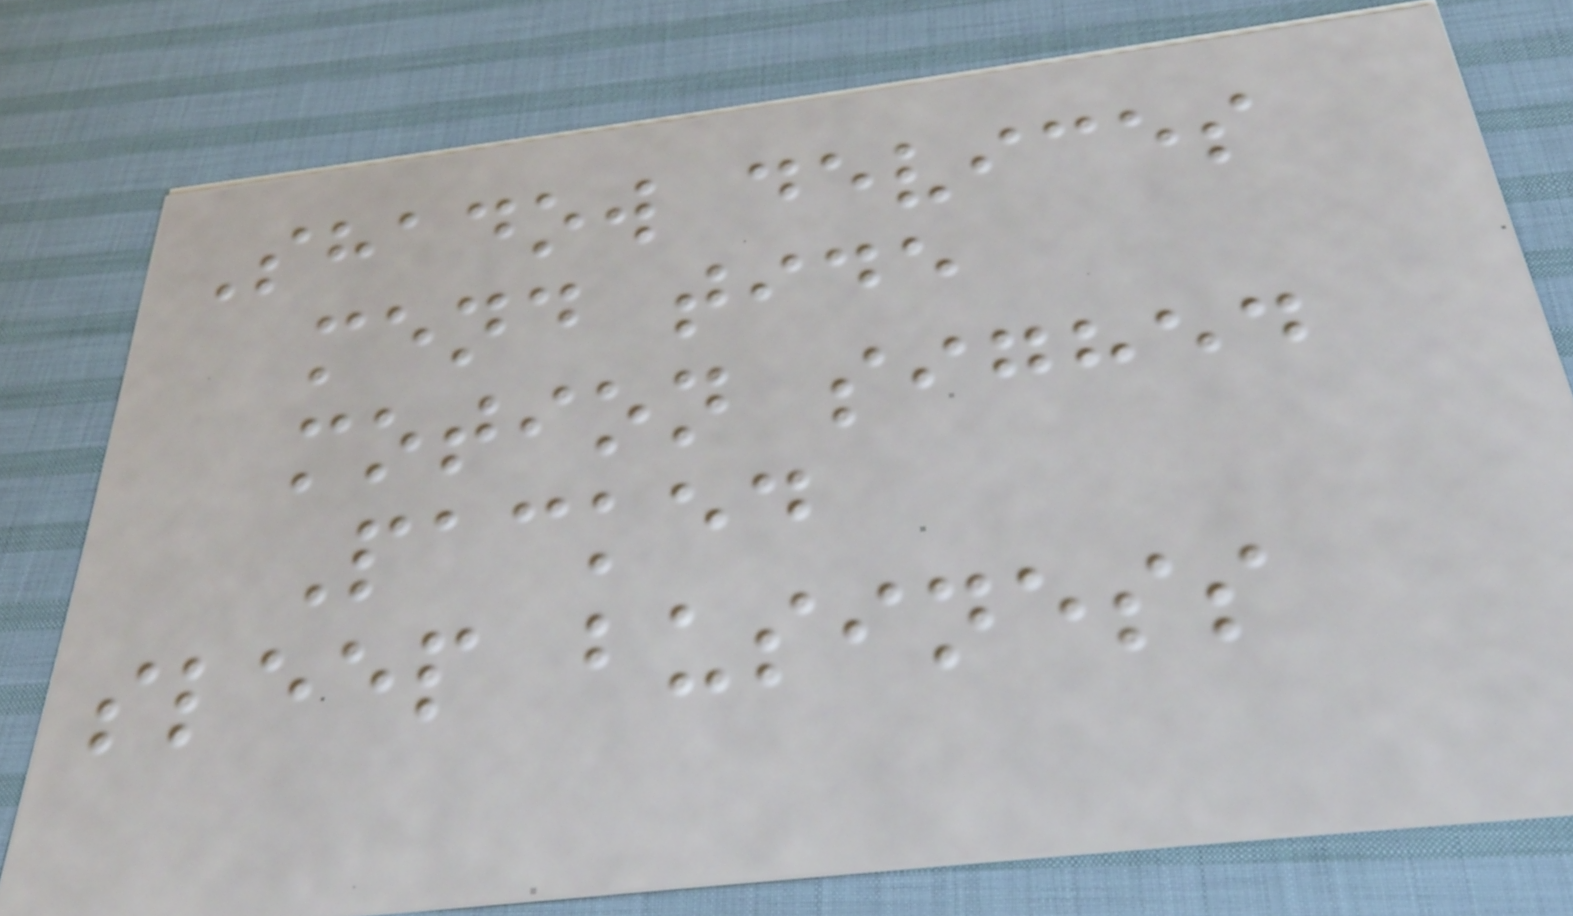Shadow devices
mend tide
motion sighed
Packed
sleep business
